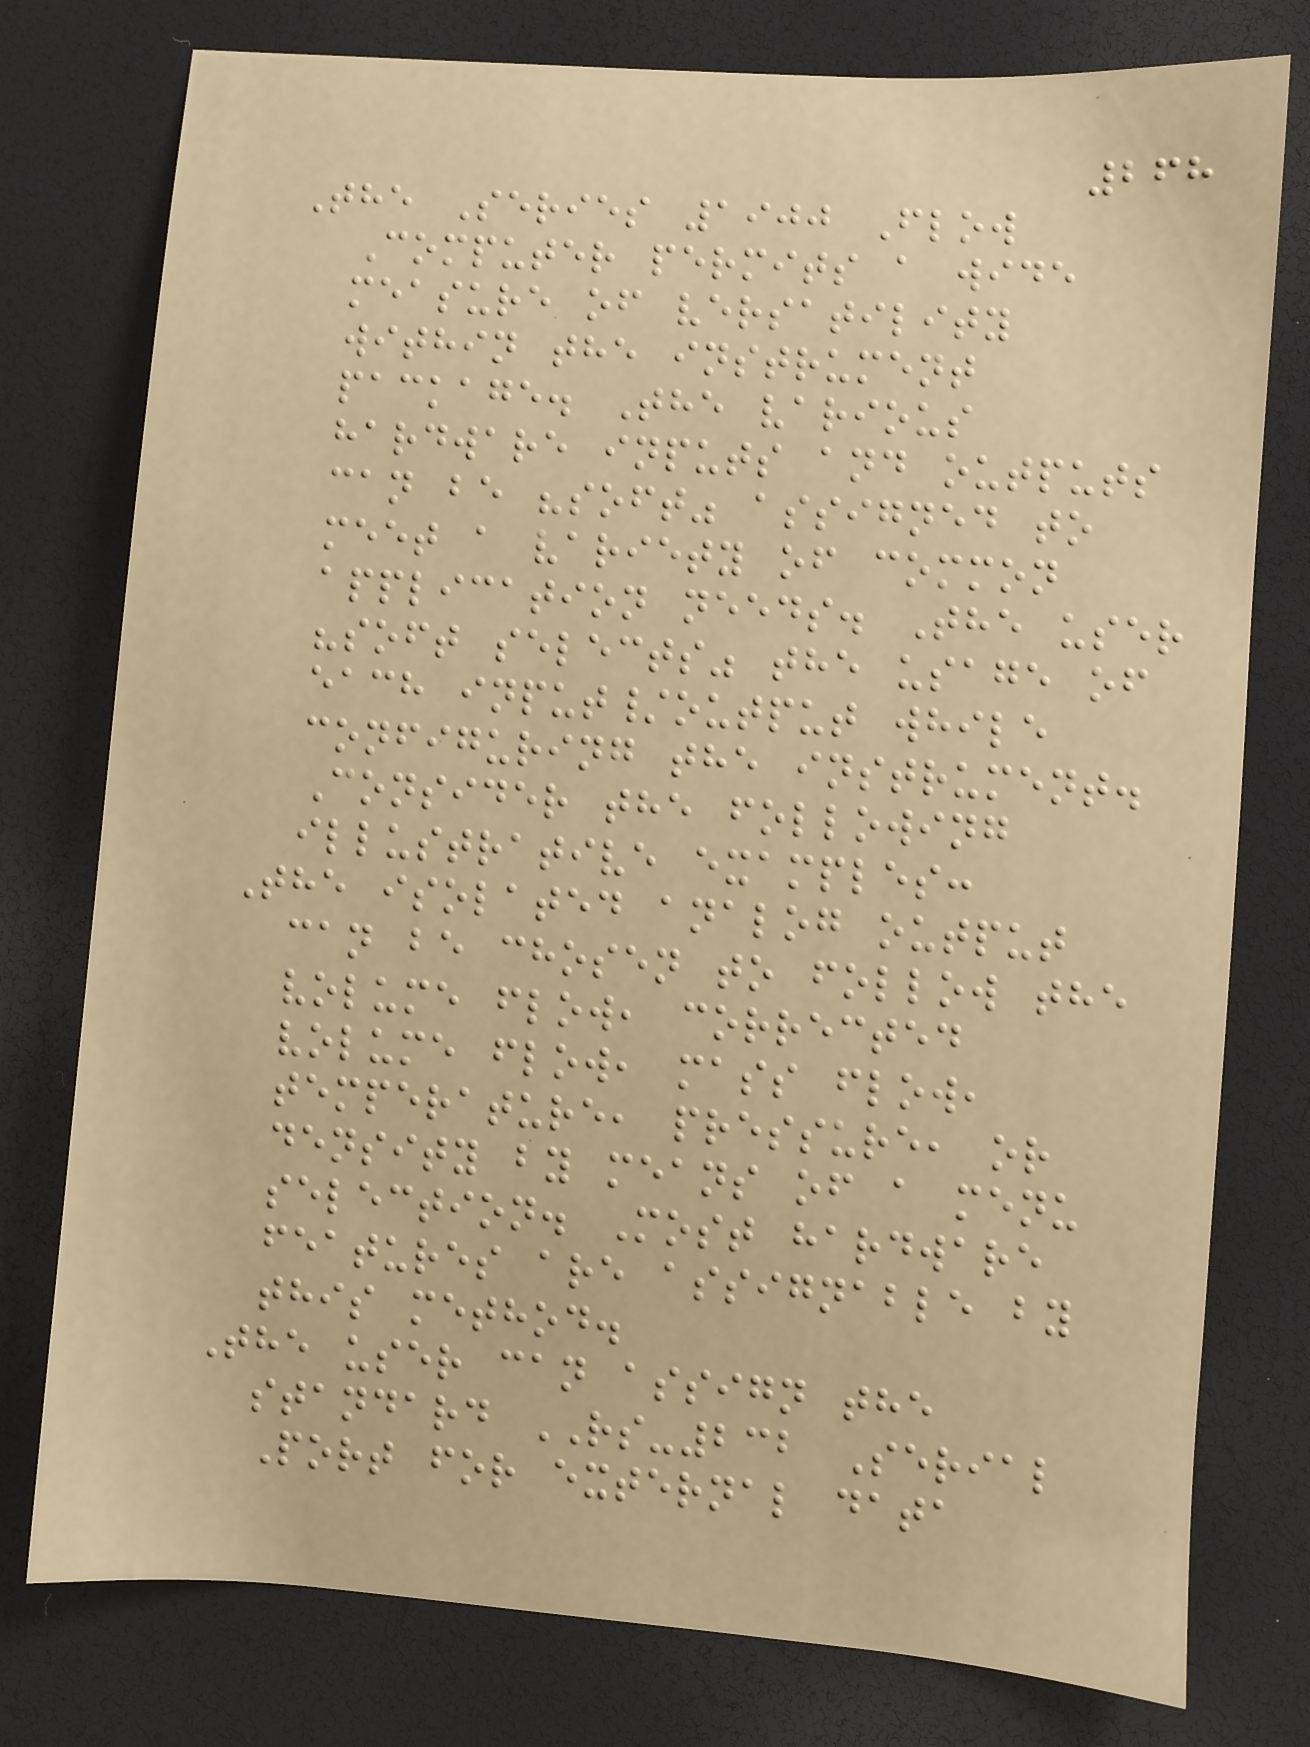268
The Series 1900 Flow
Computer permits a wide
measure of versatility
within the instrument
package. The various
hardware inputs and outputs
can be "soft" assigned to
meet a variety of common
application needs. The user
"soft selects" the usage of
each input/output while
configuring the instrument.
Consider the following
illustrative examples:
The isolated analog output
can be chosen to follow the
volume flow, corrected
volume flow, mass flow,
temperature, pressure, or
density by means of a menu
selection. Most hardware
features are assignable by
this method.
The user can assign the
standard RS-232 Serial
Port for external data
